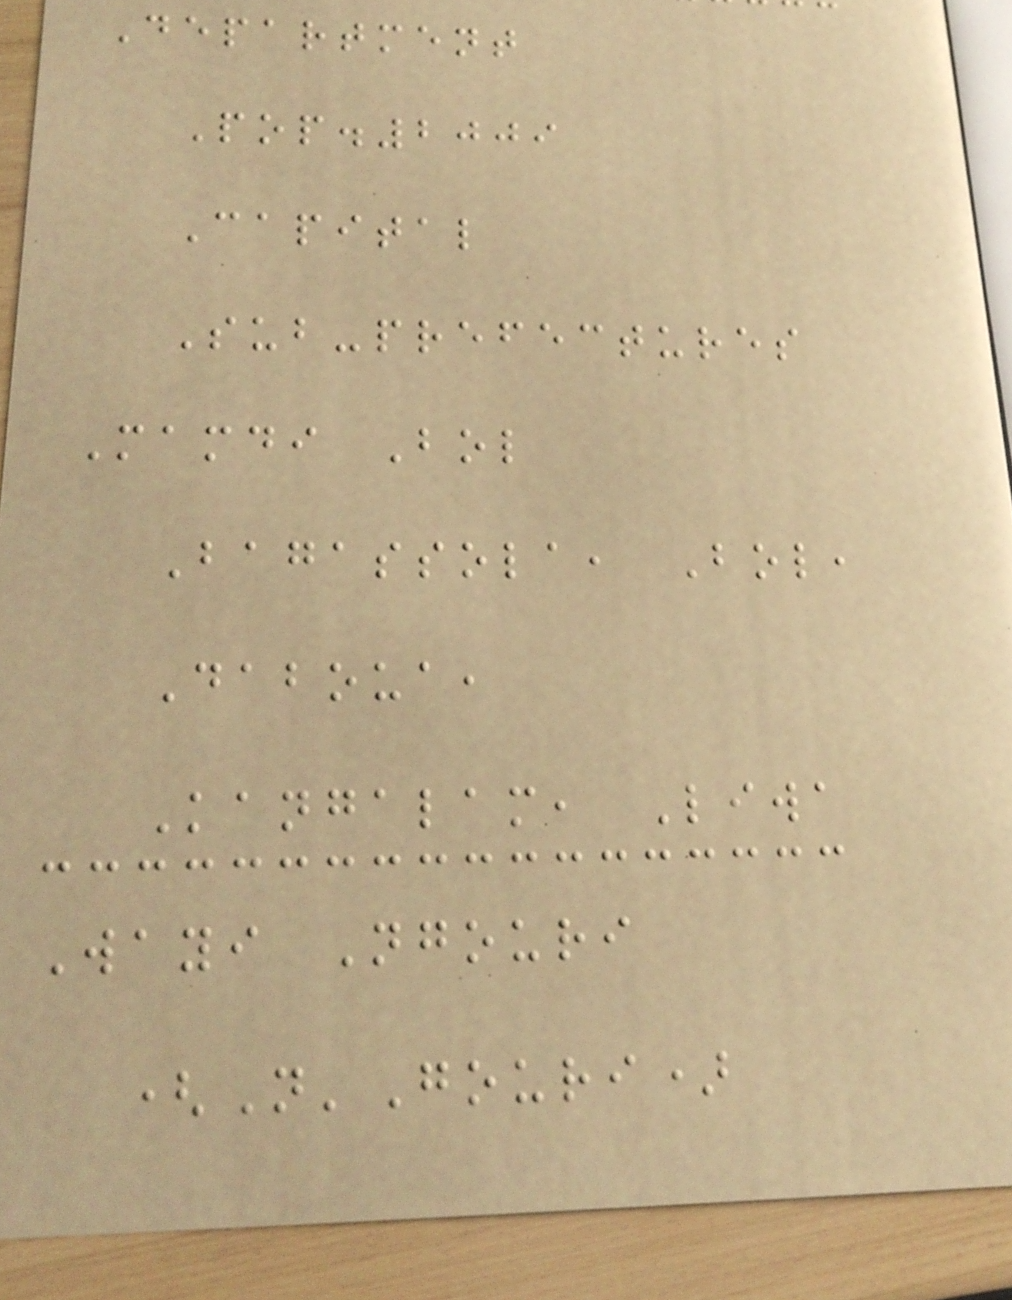Department
Pop.2009
Capital
Sub-prefectures
Mamdi Bol
Bagassola, Bol,
Daboua,
Kangalam, Liwa
Wayi Ngouri
(N'Gouri)
